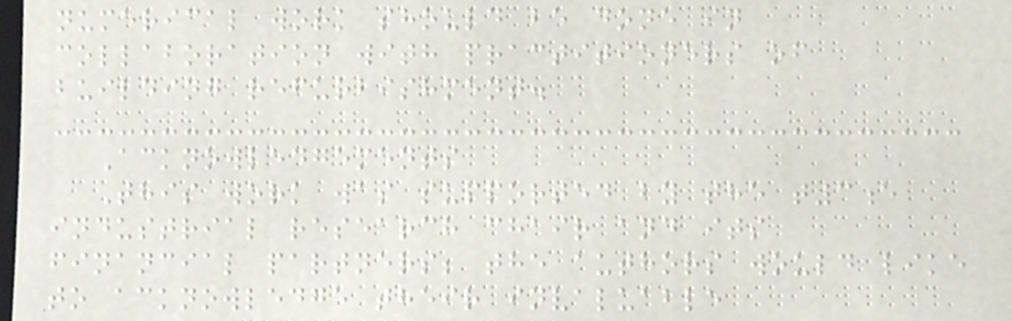numerical work should be done in
collaboration with practitioners of
building refurbishment.
Acknowledgements
This work was supported by the t3e
industrial research chair and its
financial partners; the authors would like
to acknowledge their invaluable
